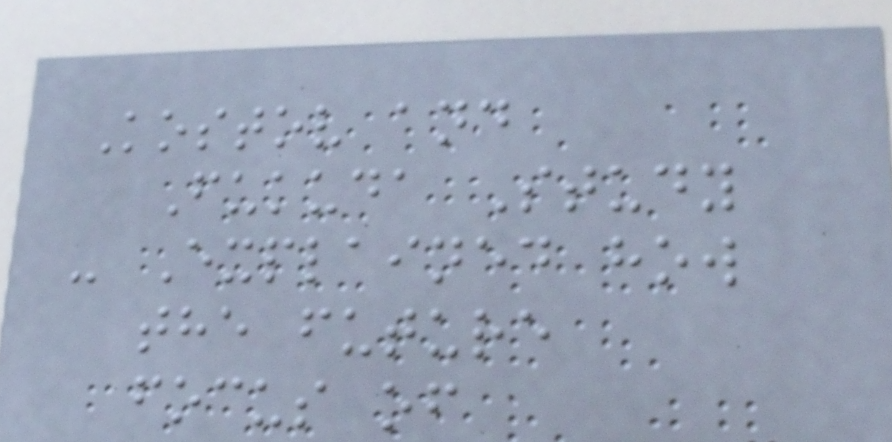Kostov and
Fukuda Study
- Explained how
the future
focus of
